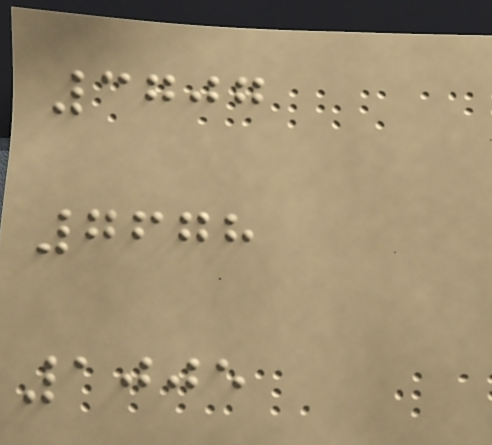3707
7678
1005
